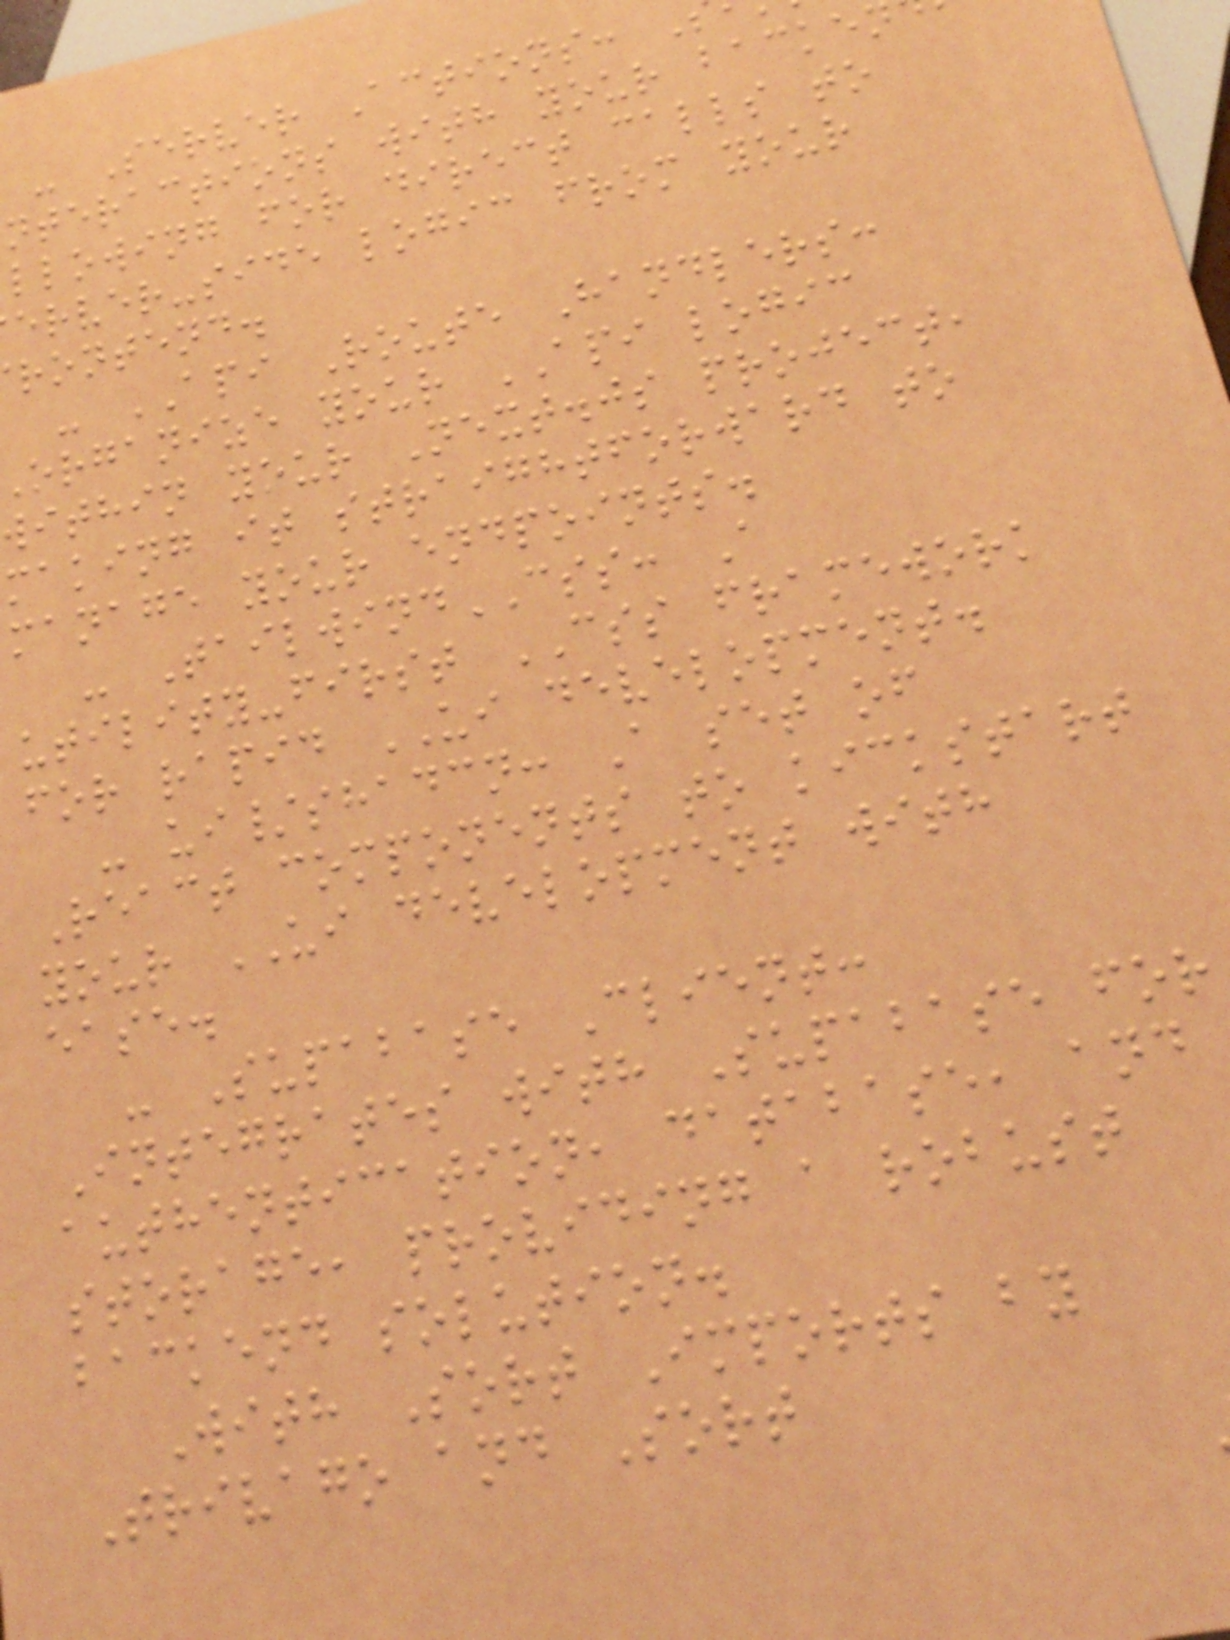- Server Actions:
nteractions with your backe
llowing for direct calls to
erver-side logic from your
rontend.
- API Route Handlers:
organize your API logic
within your Next.js project,
making it straightforward to
manage your endpoints.
- TailwindCSS: A
utility-first CSS framework
for rapid UI development.
- ui/shadcn: A set of
React components to kickstart
your UI development with
ease.
- Supabase Client:
Integrates with Supabase for
authentication, database, and
storage, providing a robust
backend solution.
With Sort Imports by
Trivago and Sort
